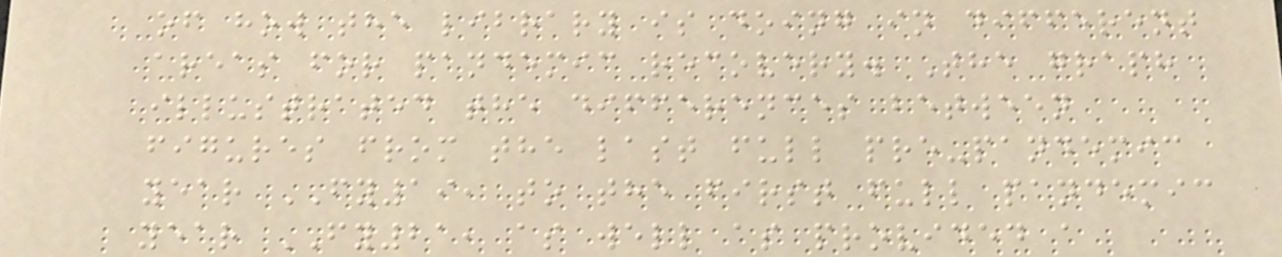of how the library is doing in different
areas for pandemic recovery. The graph
illustrated the differences between
figures from the last full pre-pandemic
year FY19, to the first full pandemic
year FY21, as well as provided a
